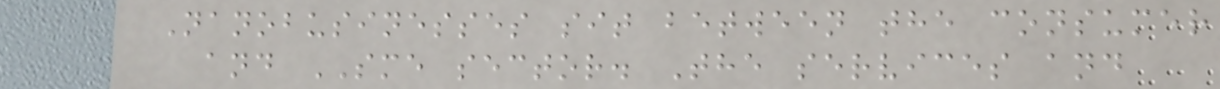Nanobusinesses sit between the consumer
and SME sector. The services and
